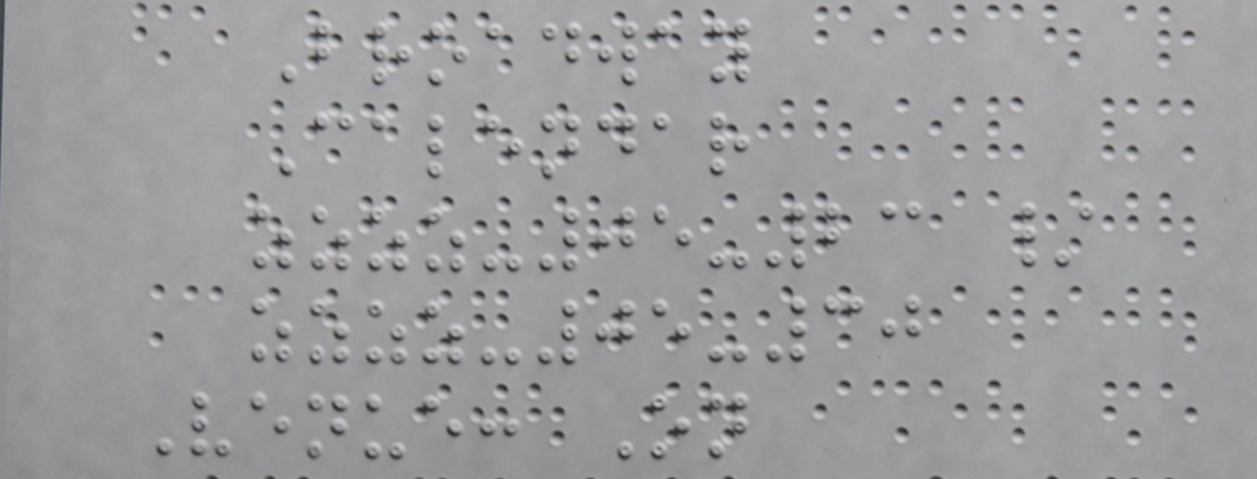Broadway
Calendar
zzzz-05-23 /
zzzz-05-30
Venue: On
